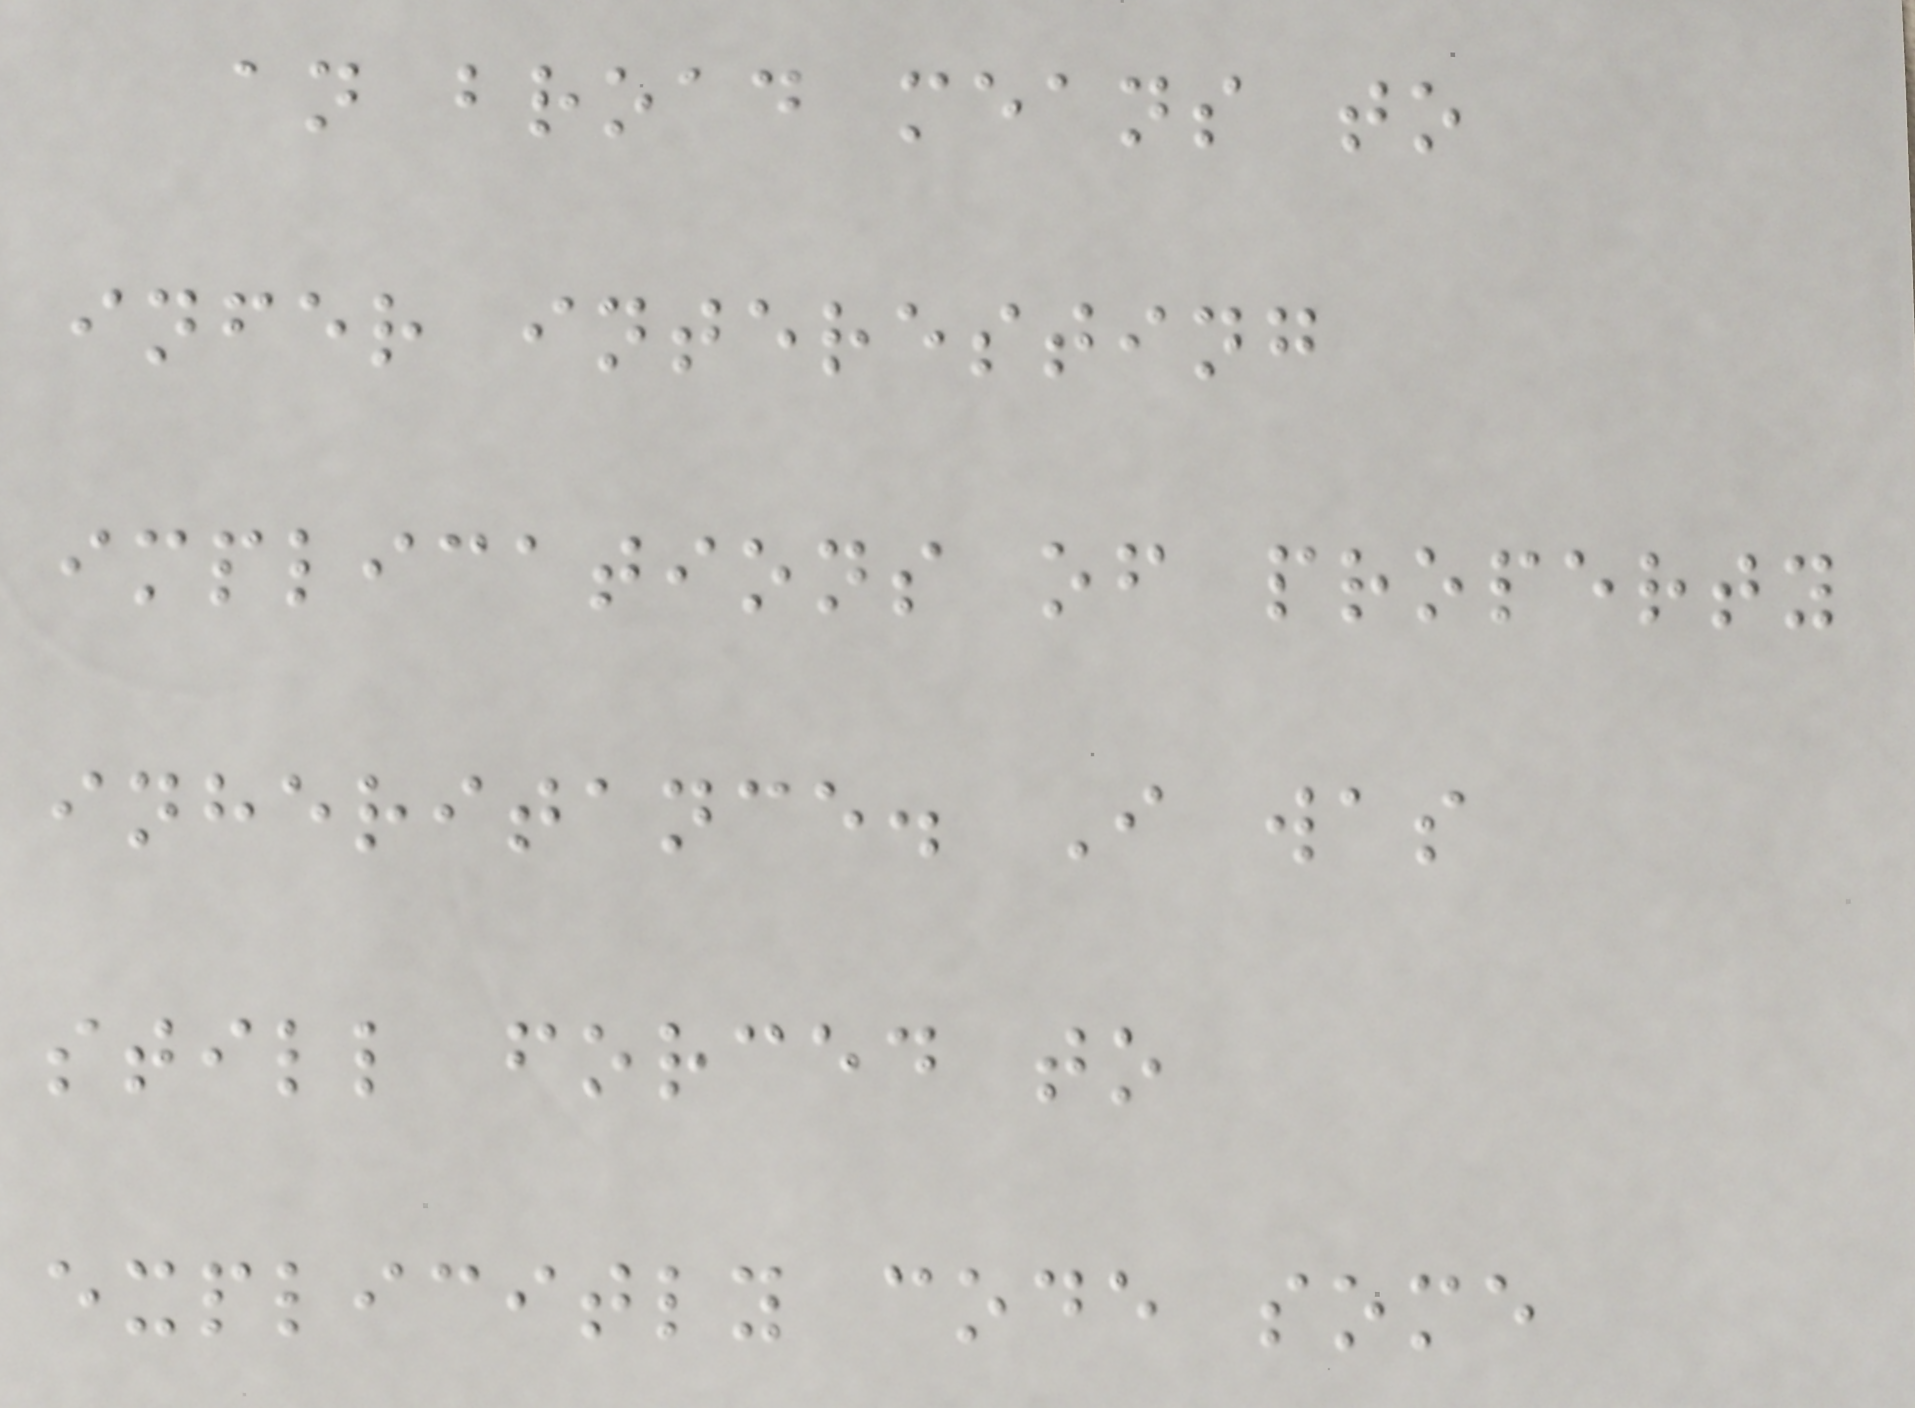an broad means to
infer interesting
implications of property
inheritance. I was
still forced to
explicitly code some
